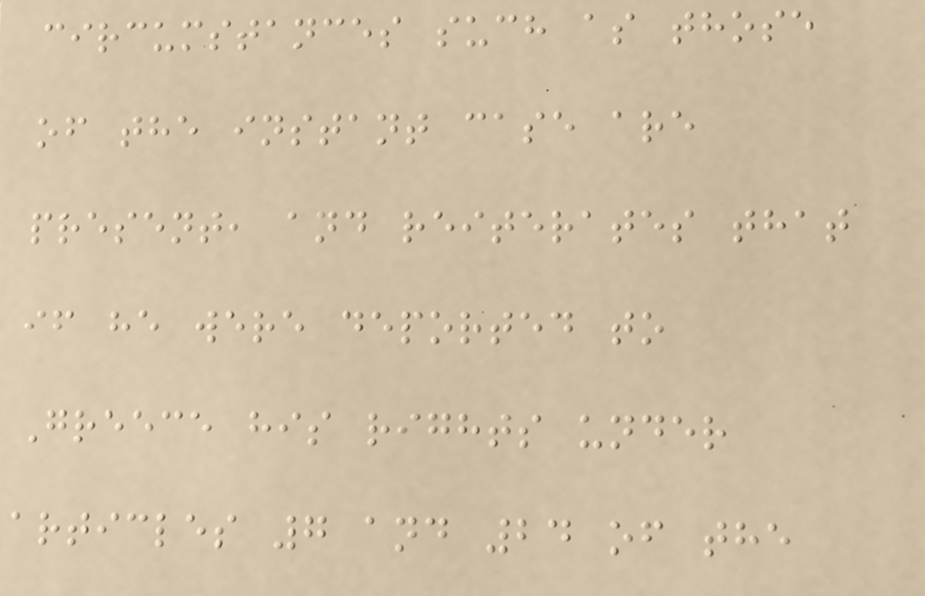circumstances such as those
of the instant case are
present, and reiterates that
if he were deported to
Greece his rights under
articles 7 and 24 of the
